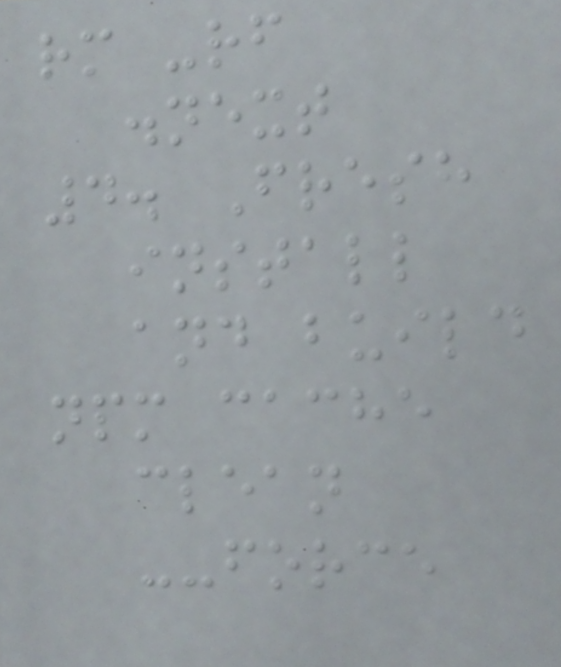rm -rf
.next
4. Fresh
install
and build
npm cache
clean
--force
